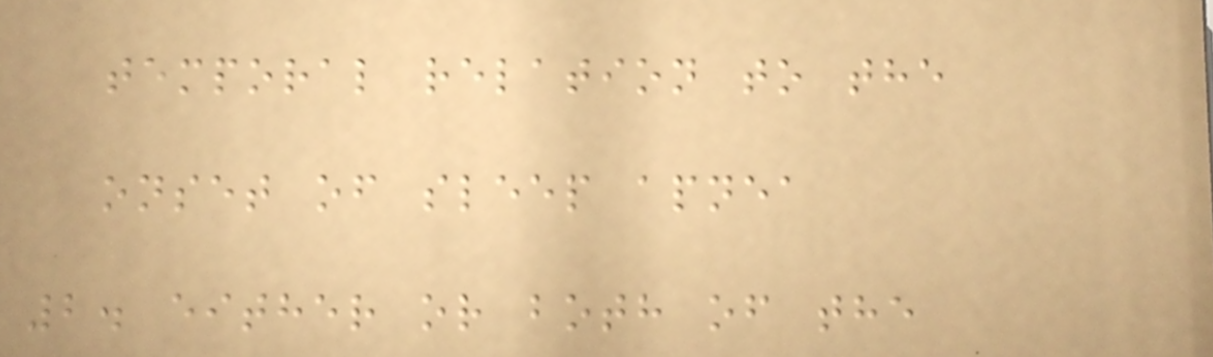temporal relation to the
onset of sleep apnea
2. either or both of the
